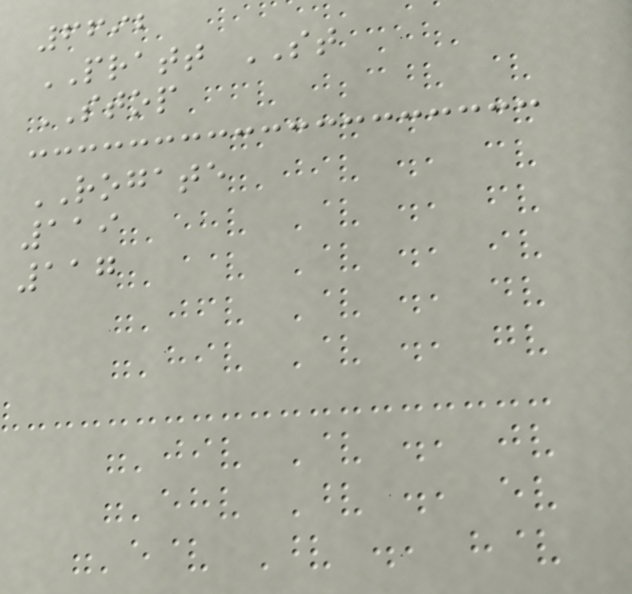6692
PRATT ST
STOP
ROGATE
119
117
